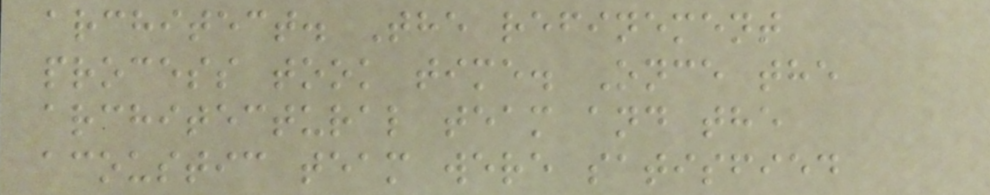architect. The refinement
process took time. Once the
architectural team and the
acoustic team were satisfied
